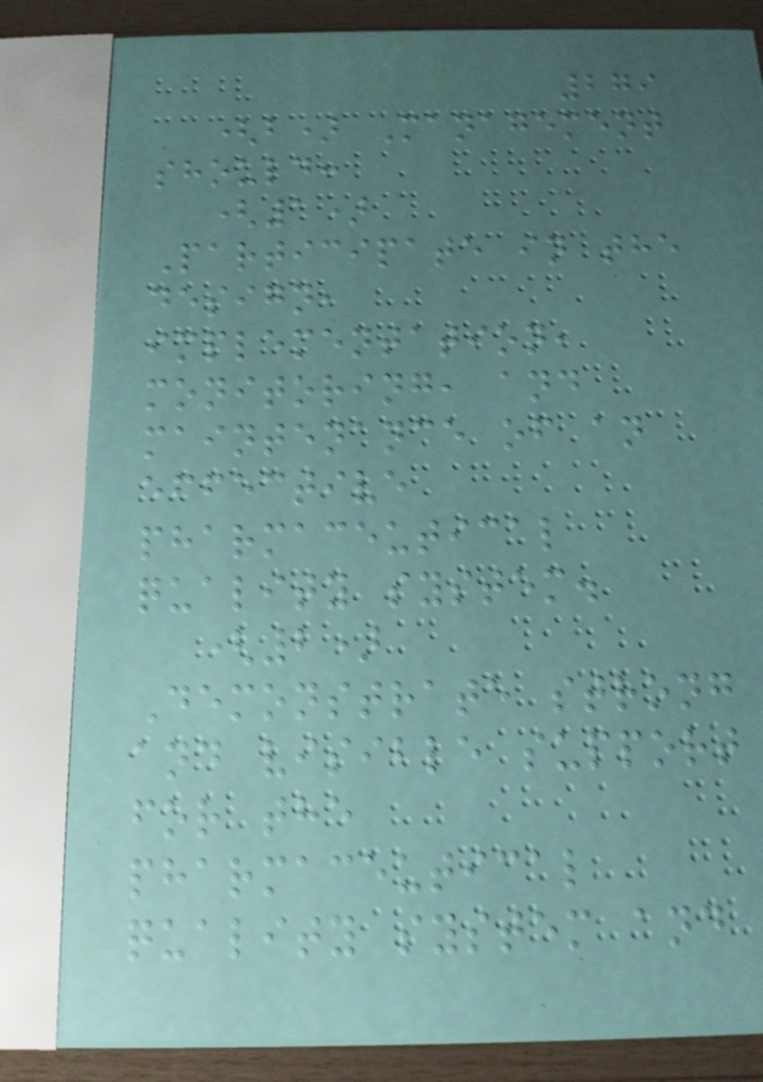279
(b) Management
should:
(1)
Participate in the
design,
implementation,
monitoring, and
maintenance of an
effective
pharmaceutical
quality system.
(2)
Demonstrate strong
and visible support
for the
pharmaceutical
quality system and
